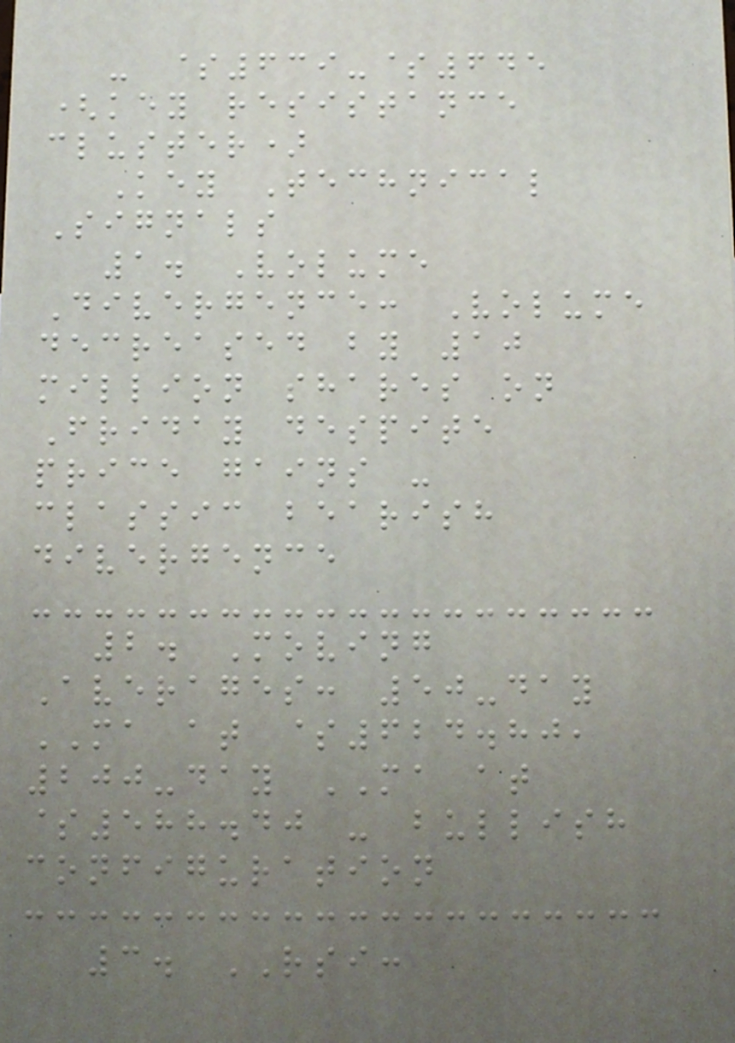- $639-$645
(key resistance
cluster)
Key Technical
Signals
1. Volume
Divergence: Volume
decreased by 10
million shares on
Friday despite
price gains -
classic bearish
divergence
2. Moving
Averages: 50-day
MA at $624.80,
200-day MA at
$588.40 - bullish
configuration
3. RSI:
